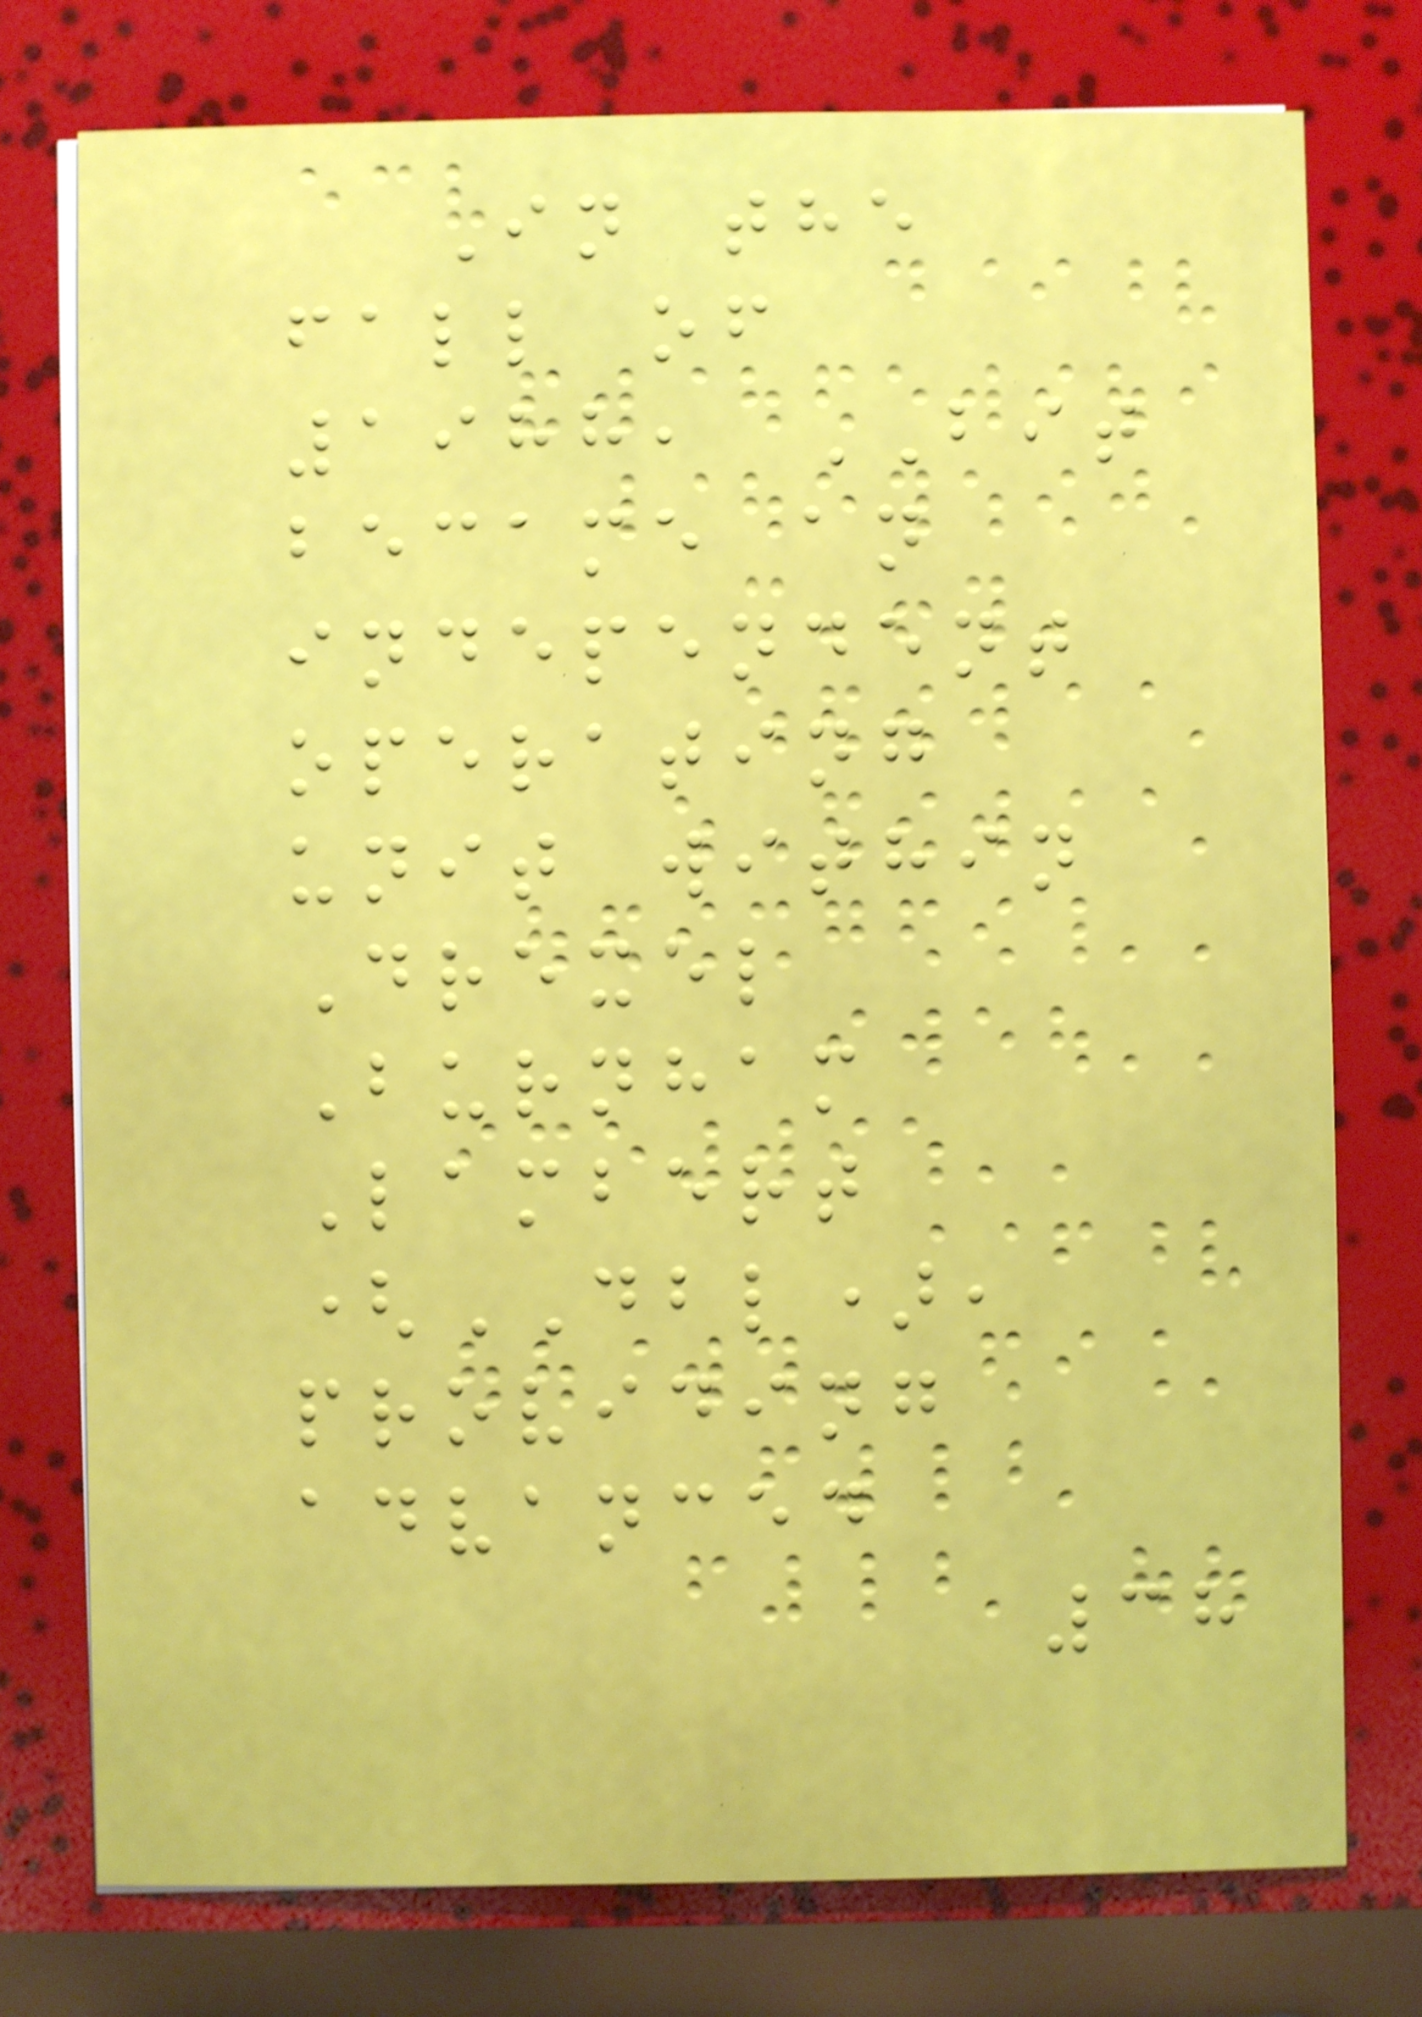In the
fall of
1988, BIT
became an
independent
operating
unit within
Drexel
Burnham
Lambert
(DBL),
providing
advanced
38
